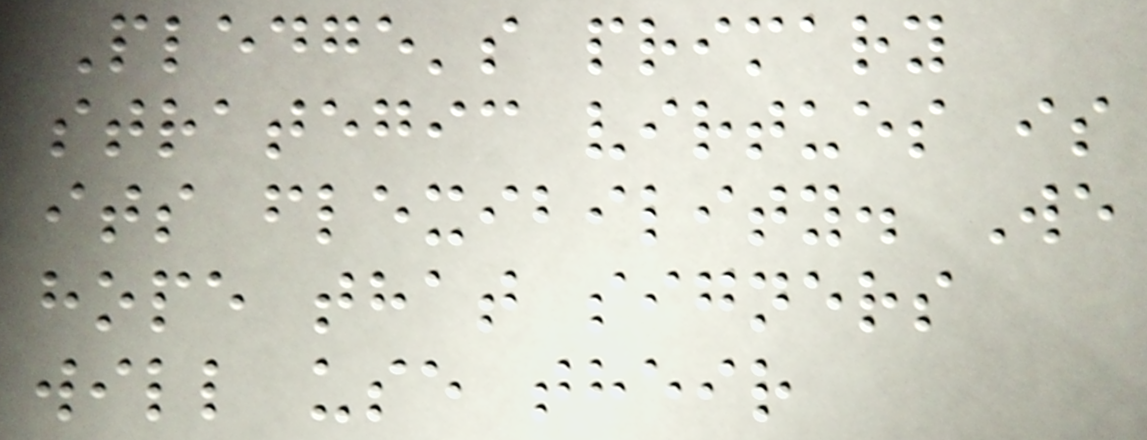Pledge's primary
strategic virtues is
its flexibility. We
hope that signers
will use their
